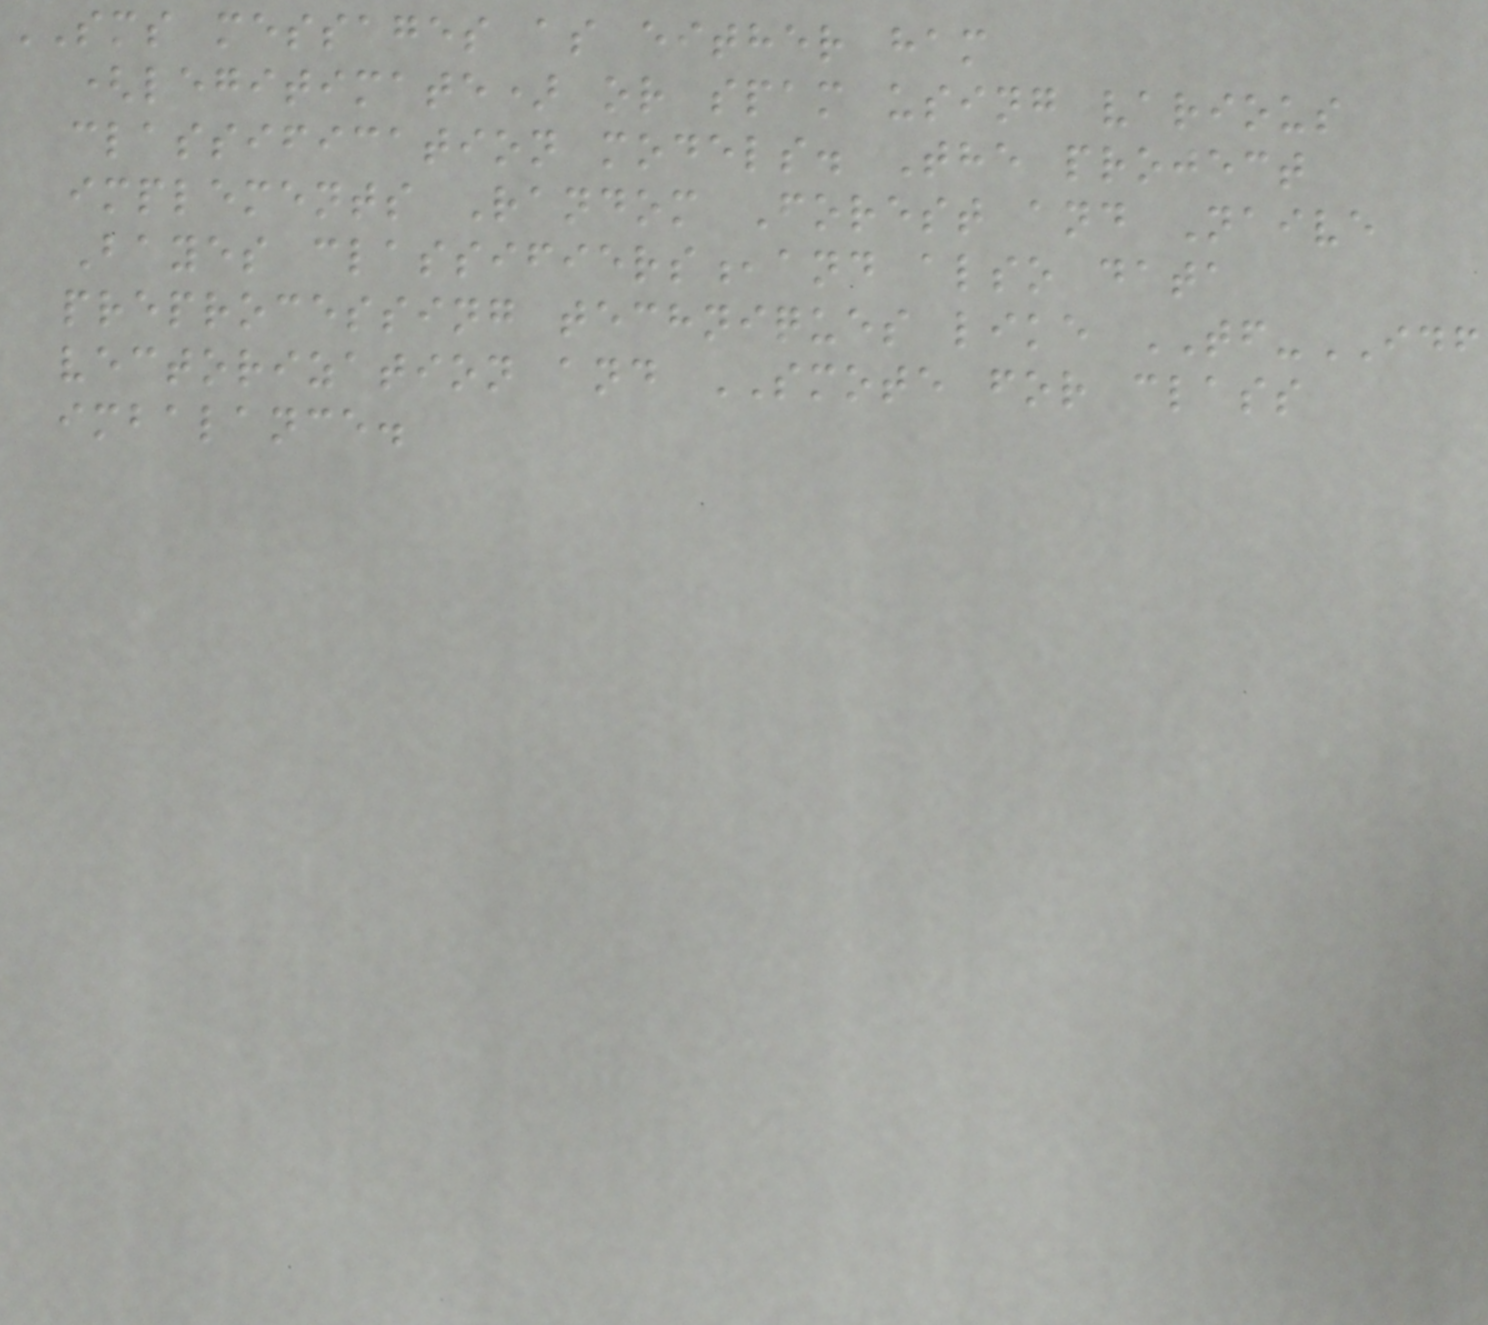SMS messages as either ham
(legitimate) or spam using various
classification models. The project
implements Random Forest and Naive
Bayes classifiers,and also data
preprocessing techniques like TF-IDF
vectorization and SMOTE for class
imbalance.
